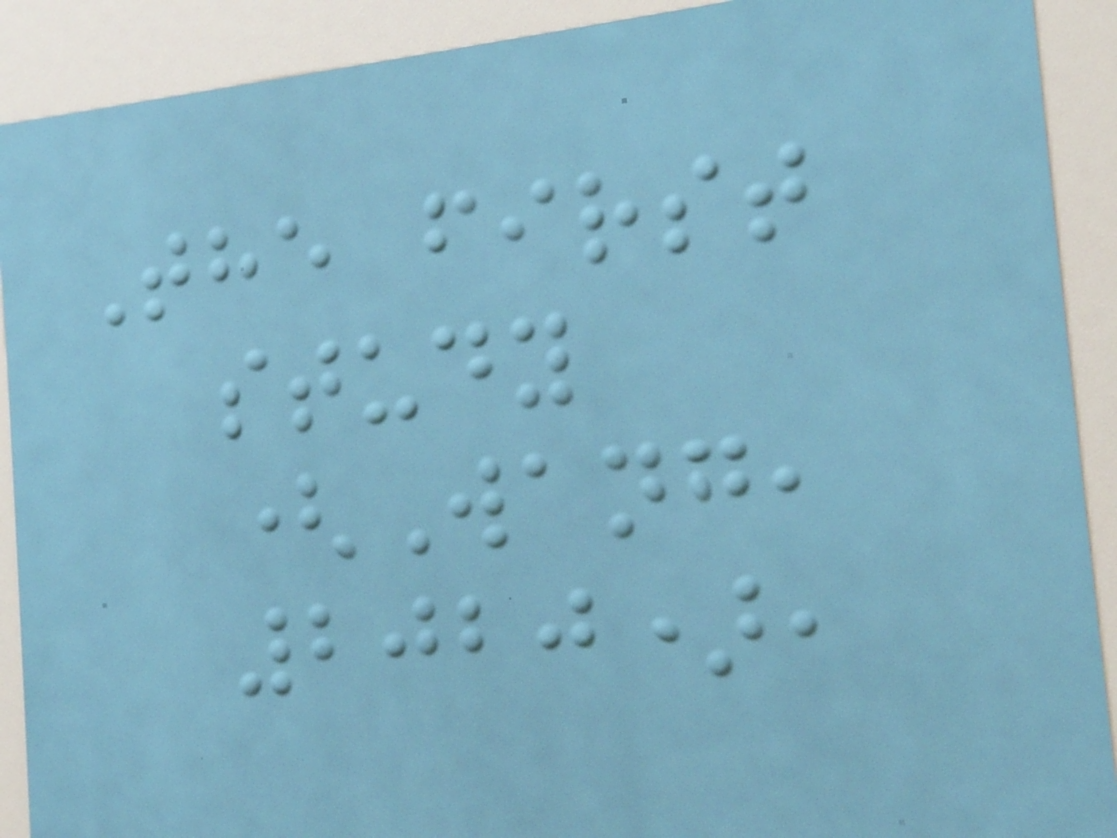The first
study
(Wang,
2020),
